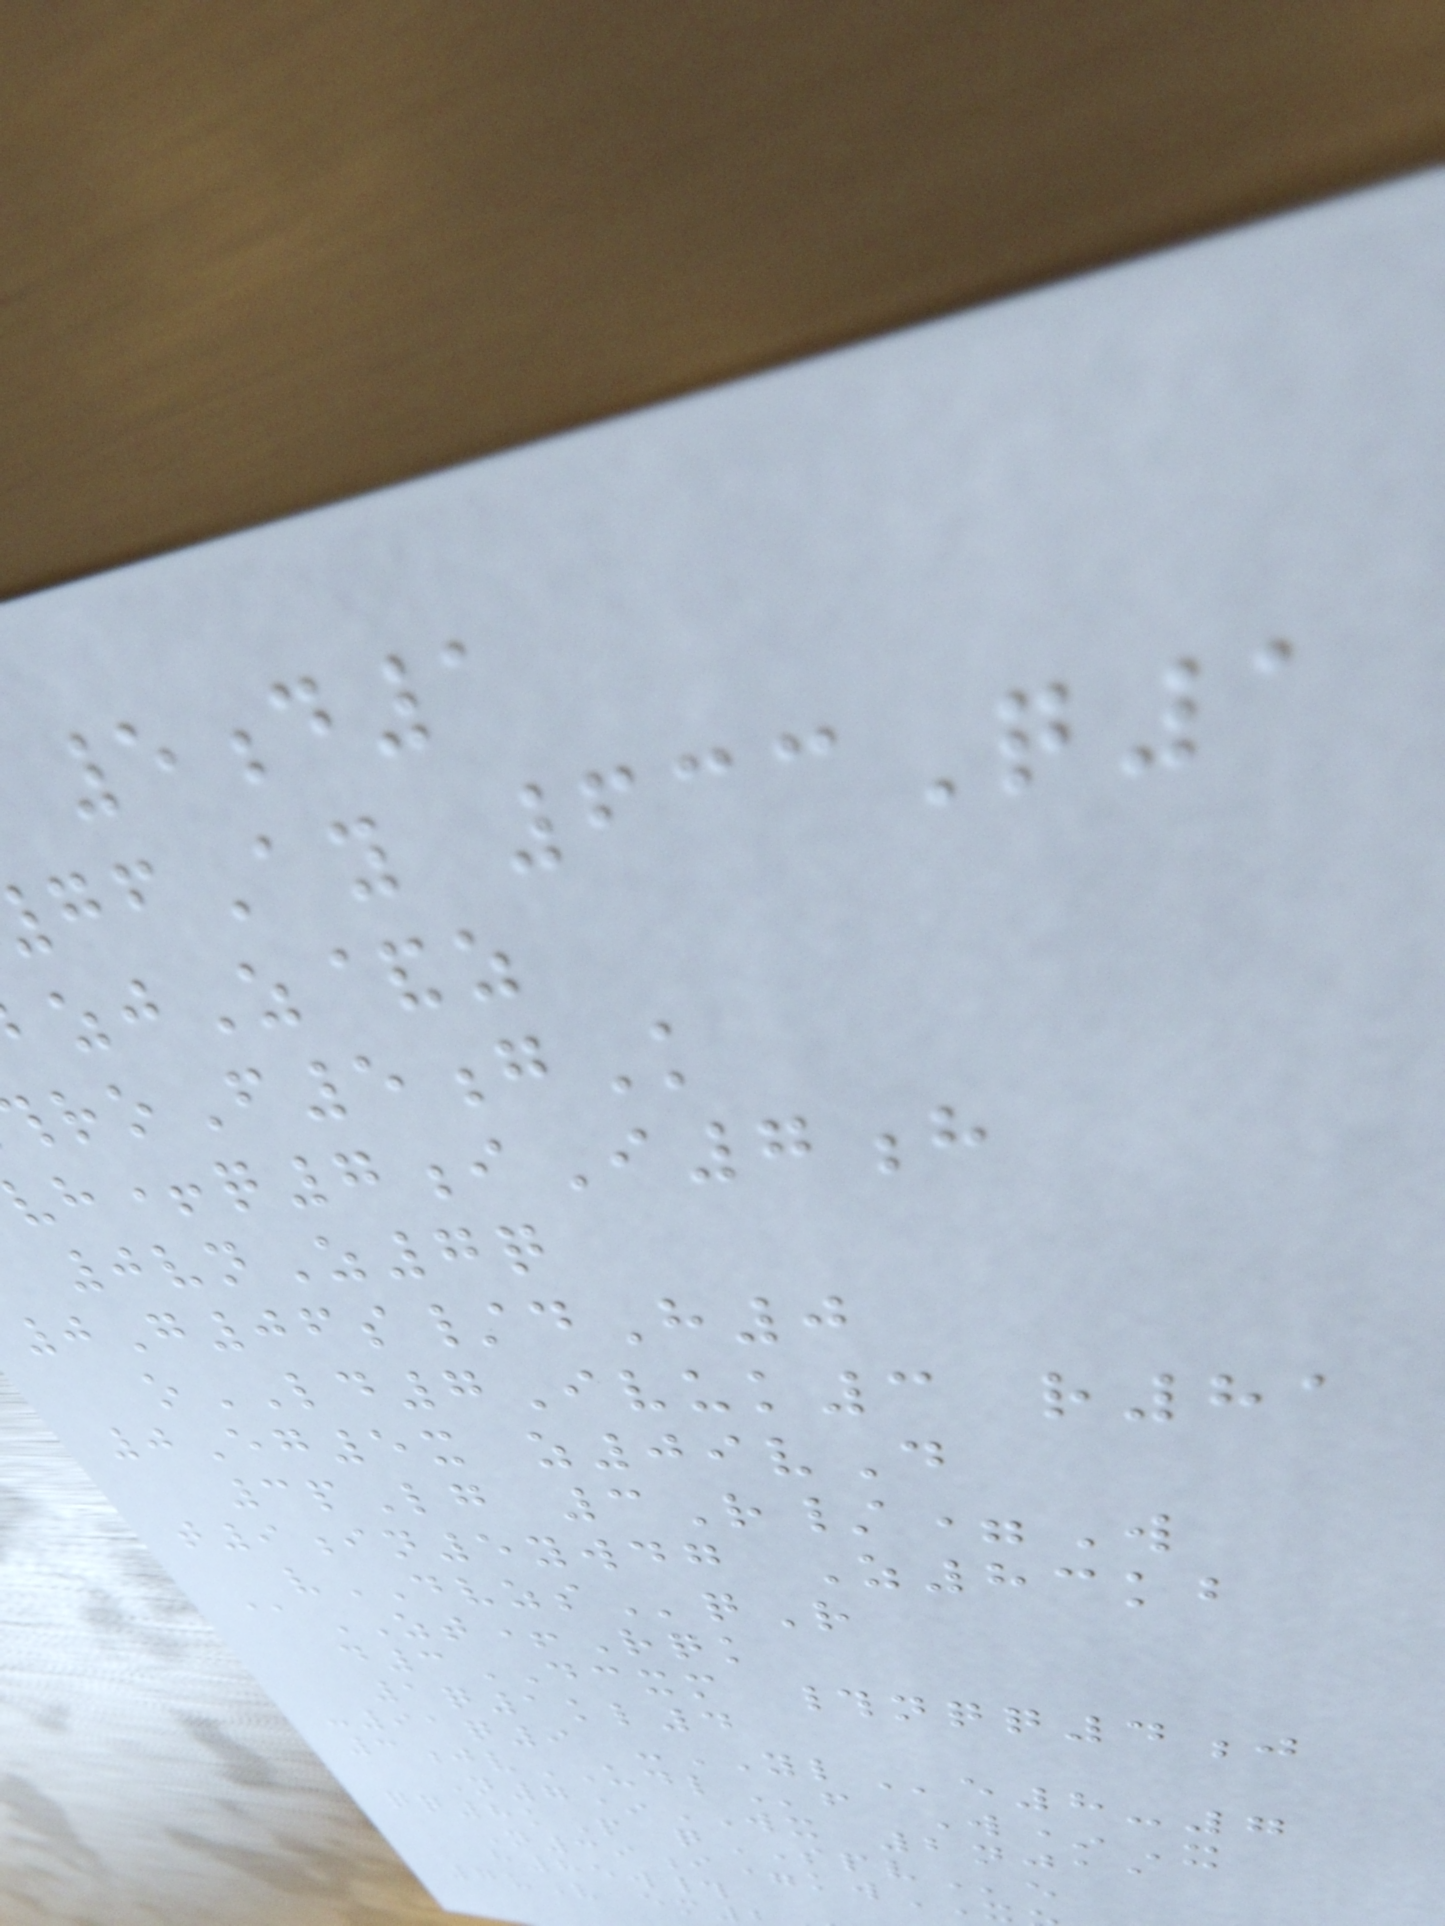5d1
Ay 633Q1
zjZ&z
roF5gK
vh+q7iI7h
0vnZ7q
0G06s/dH0
oLD7Ivuk3 r81
0Eg5x z09vD
3pLg 3R/=W
t9in5ywdg Z83kb
vDVZSqR
@ZT+Rqk
d3DCXM #nqq4j
1q1kl4
-91q9 -YLe8-7
3jvUDLf W*X
N7*WX 2njaa
qq8kP qSPVe
N39i=kw
h85w#
7uV em
